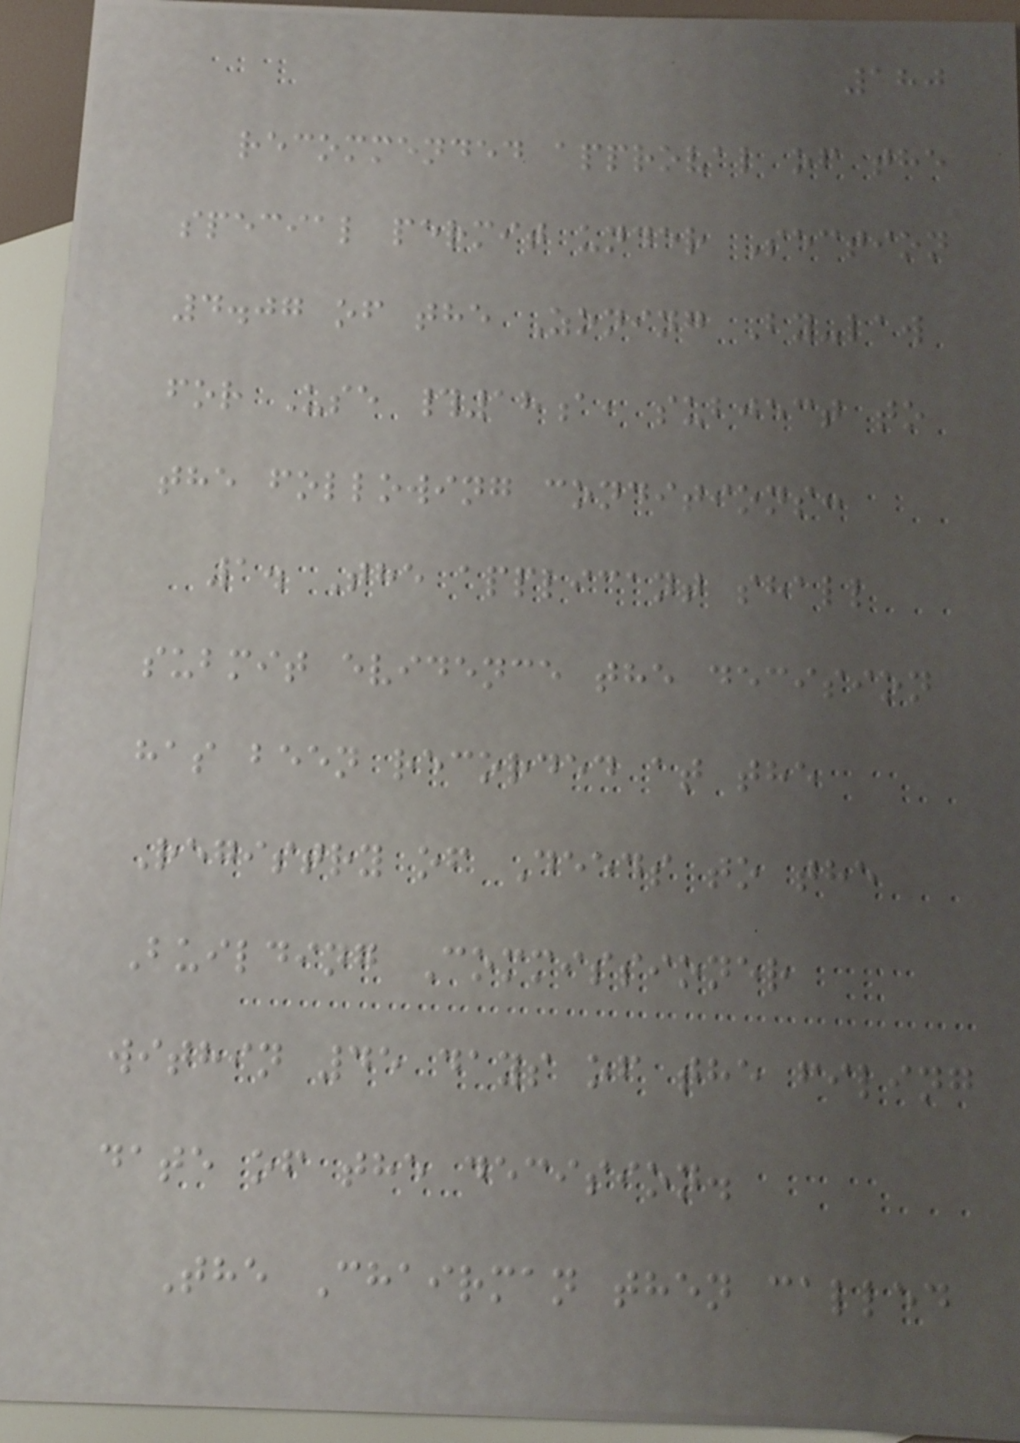180
recommended approval of the
special permit under Section
4.07 of the Zoning By-law
for Use #18a, subject to
the following conditions:
1. The applicant shall
submit evidence the decision
has been recorded at the
Registry of Deeds to the
Building Commissioner
within 45 days of the filing
date of the decision.
The Chairman then called
